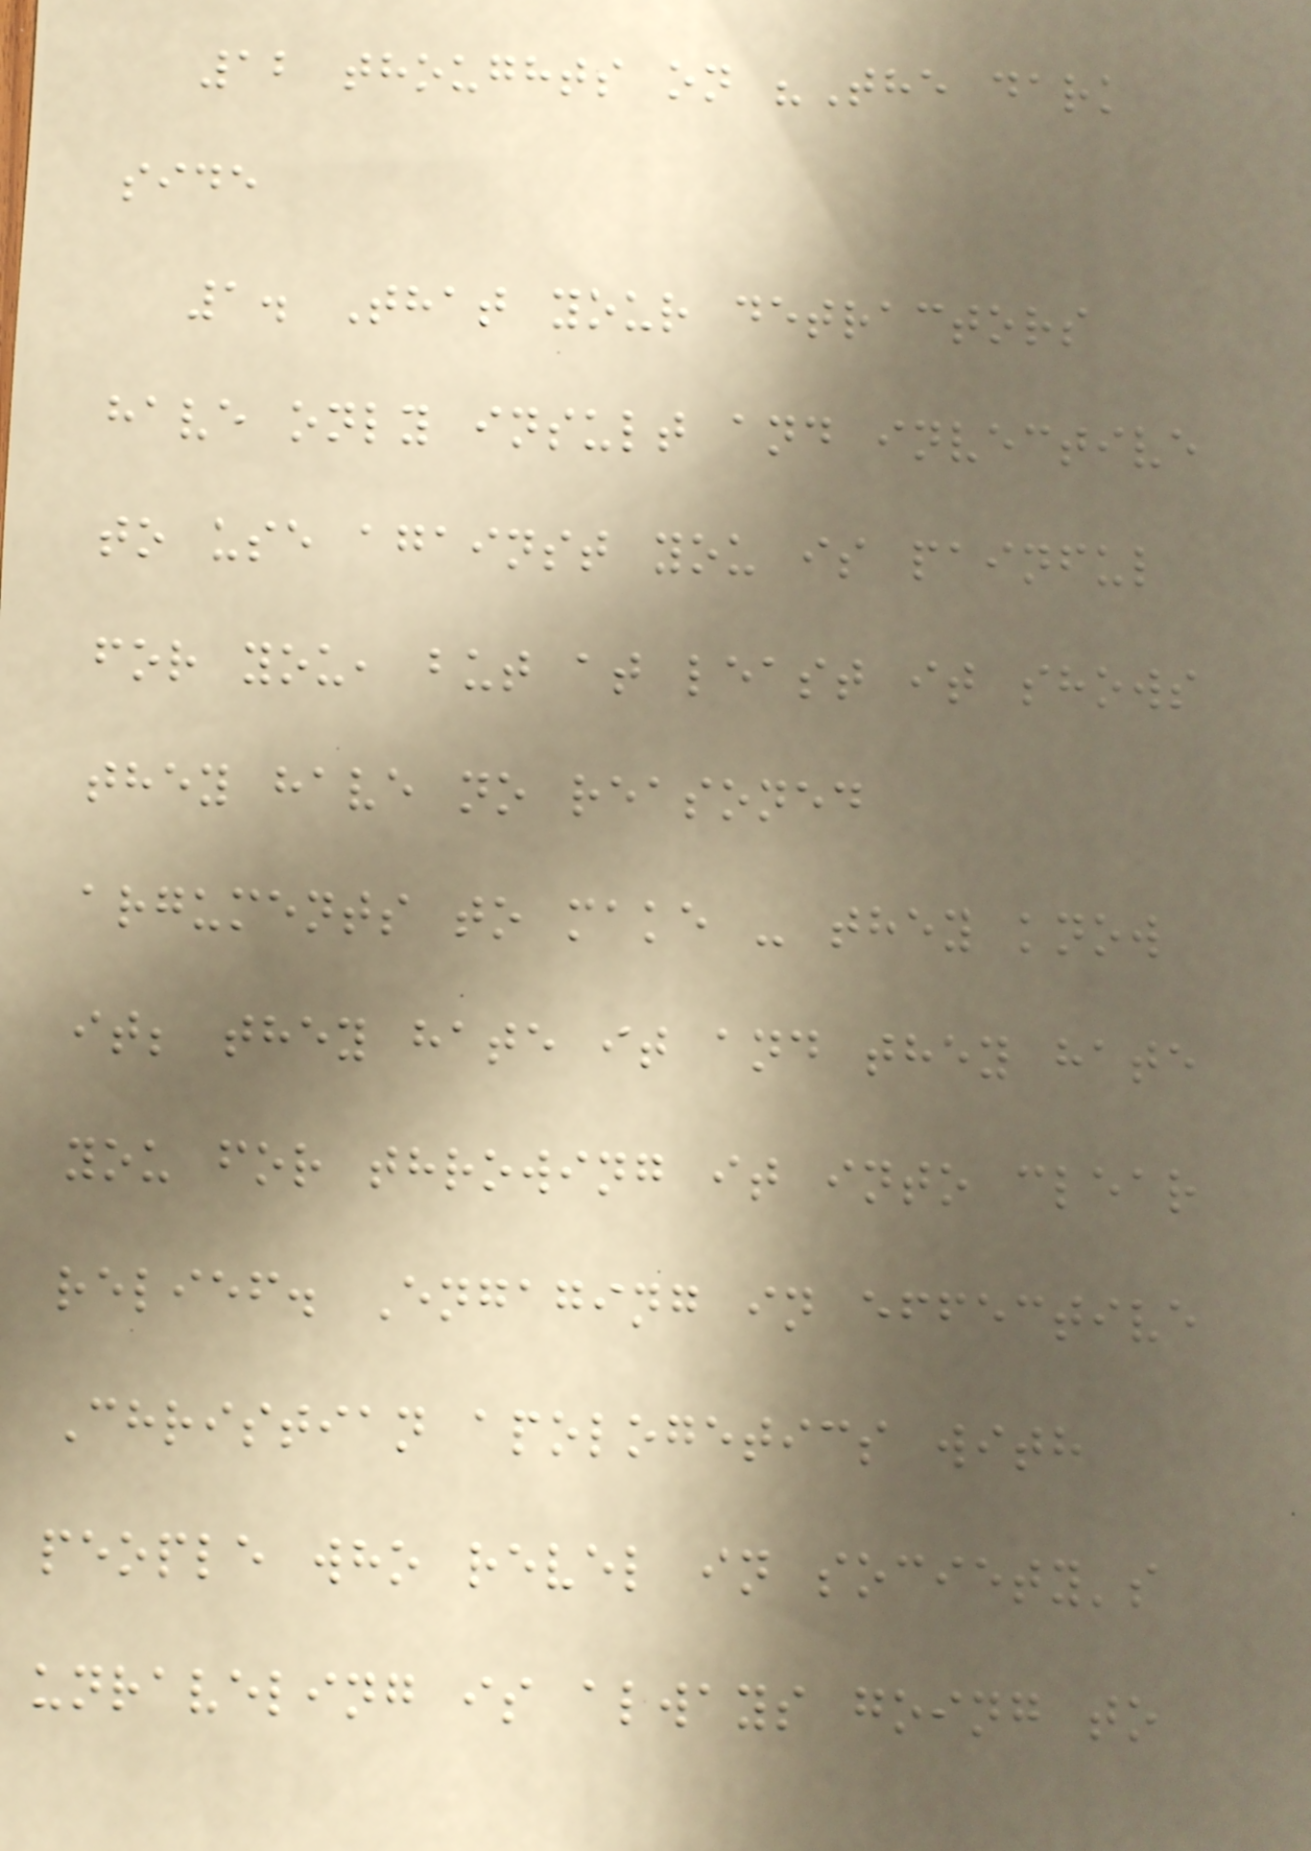12 thoughts on "The dark
side
1. That your detractors
have only insult and invective
to use against you is painful
for you, but at least it shows
they have no reasoned
arguments to make - they know
it; they hate it and they hate
you for throwing it into clear
relief. Engaging in effective
Christian apologetics with
people who revel in society's
unraveling is always going to
